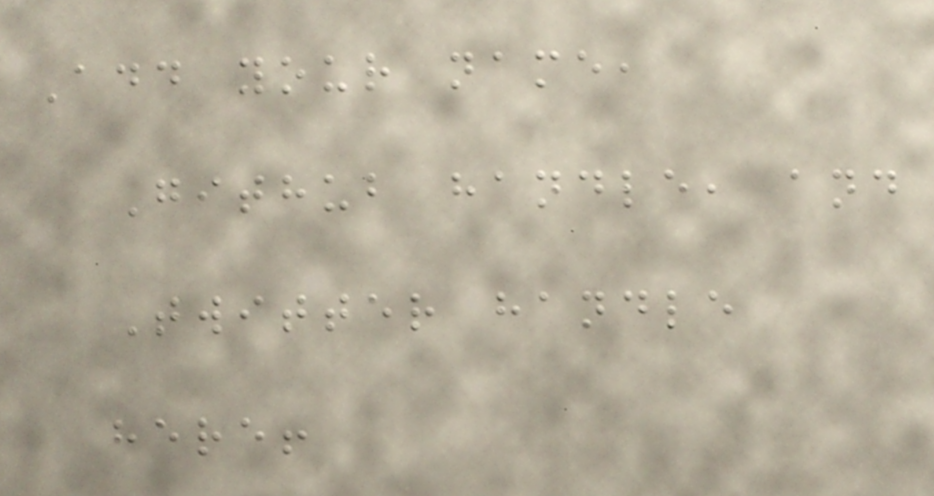Add your name,
Github handle, and
Twitter handle
here!
